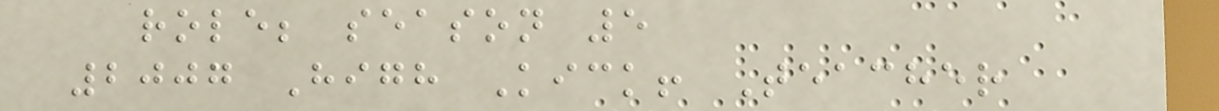role; season 5
2007 High Kick! Teacher
